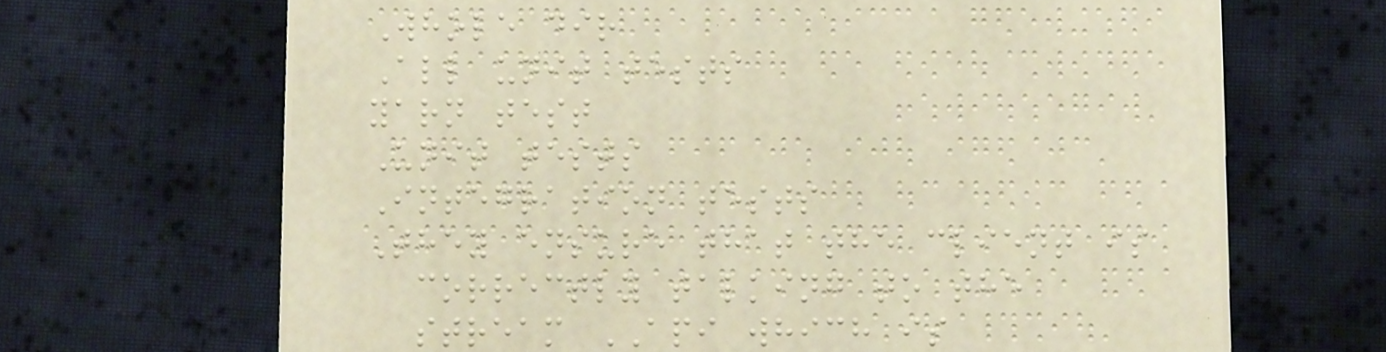Whole dir
All unit tests
yarn test
Unit tests
Integration tests
They ensure that the client is
correctly talking to the
stream API which is
